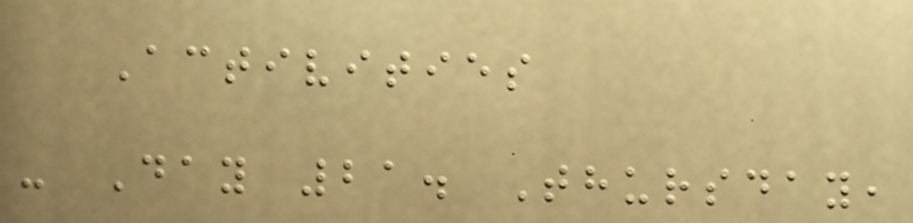Activities
- Day 21. Thursday,
